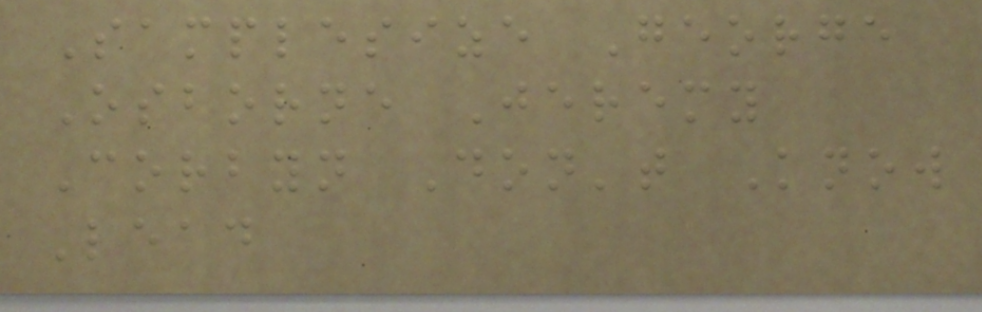Samplesize George
Osborne Jeremy
Corbyn Don't Know
Lead
